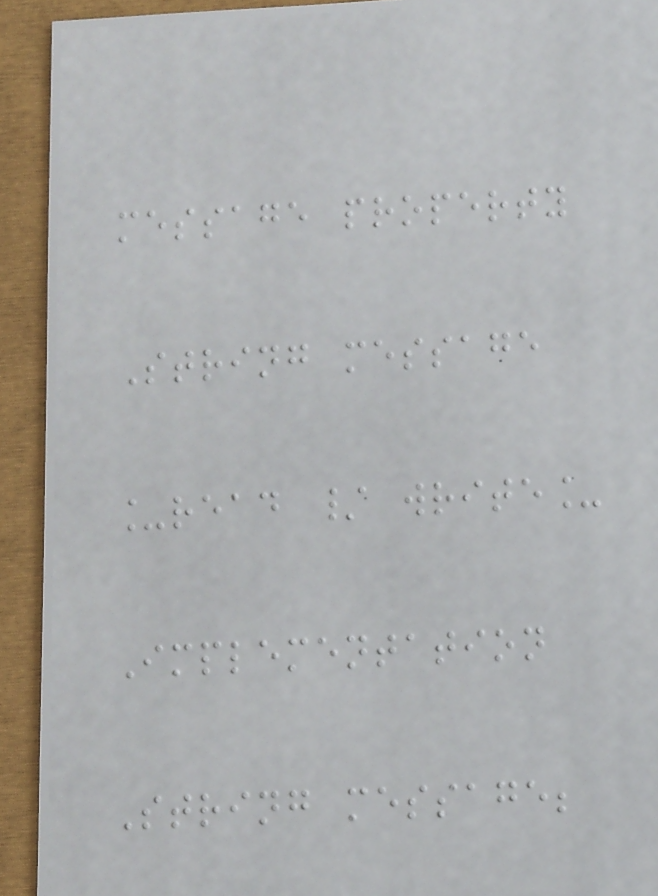message property
String message
_read / write_
Implementation
String message;
